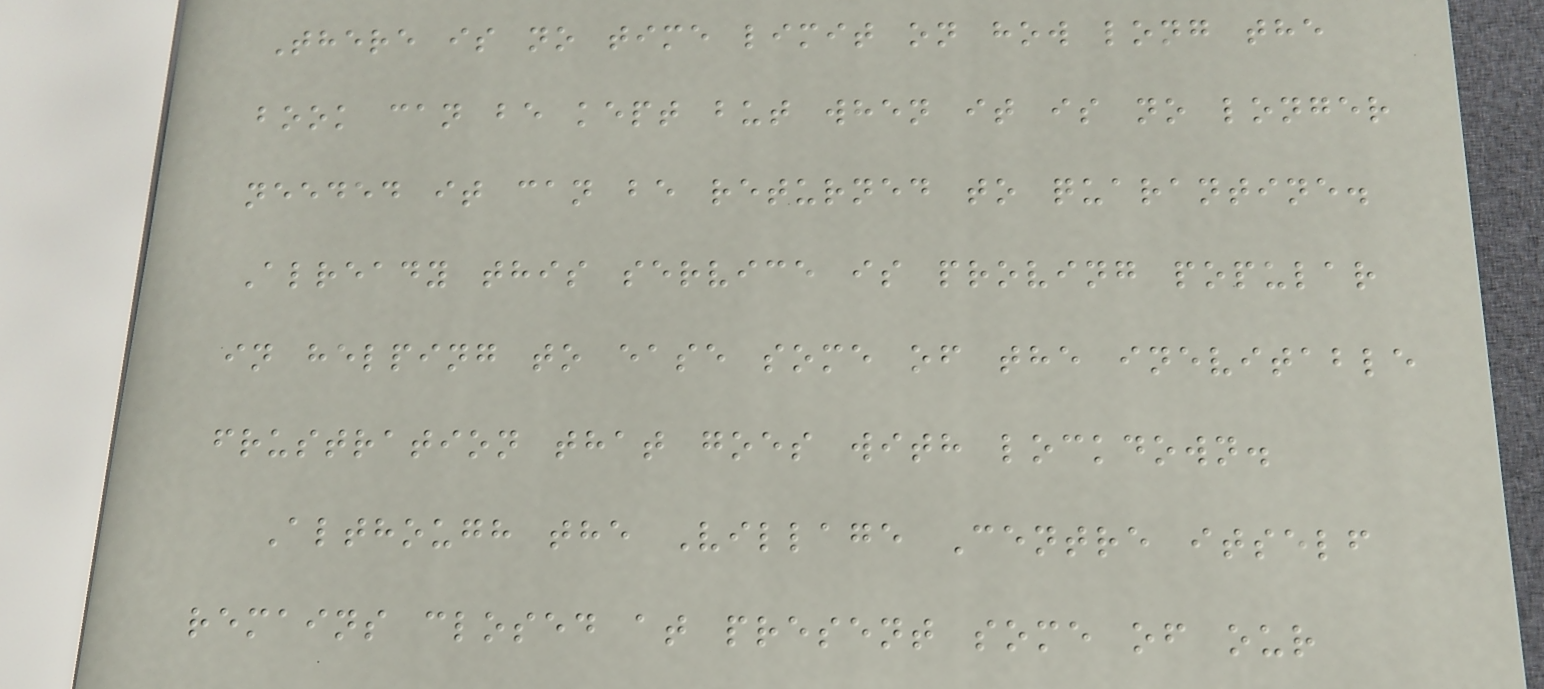There is no time limit on how long the
book can be kept but when it is no longer
needed it can be returned to quarantine.
Already this service is proving popular
in helping to ease some of the inevitable
frustration that goes with lockdown.
Although the Village Centre itself
remains closed at present some of our
